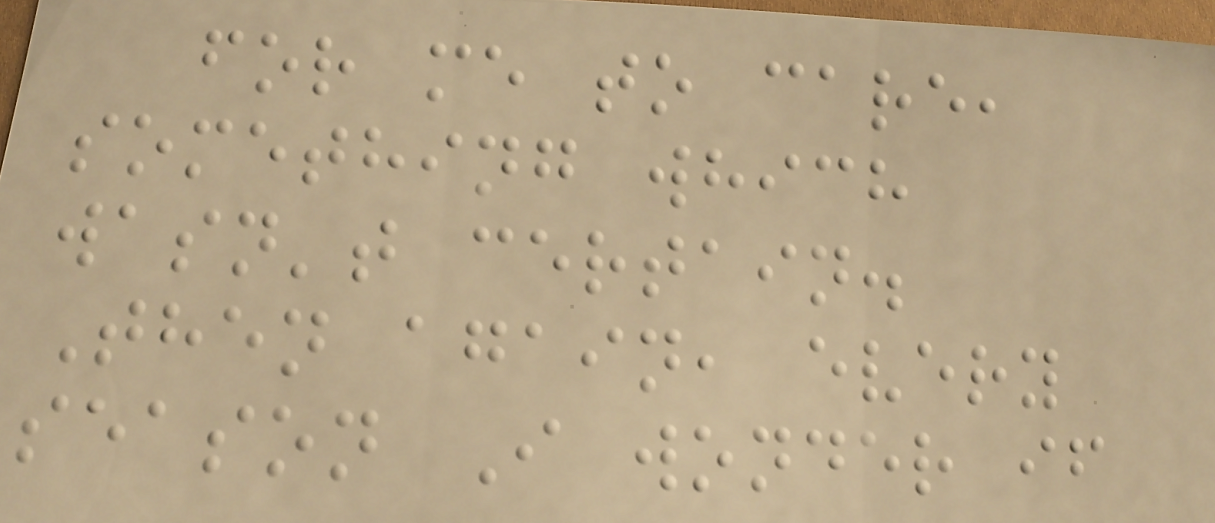for me to care,
something which
wasn't certain.
Then again, every
season I wonder if
